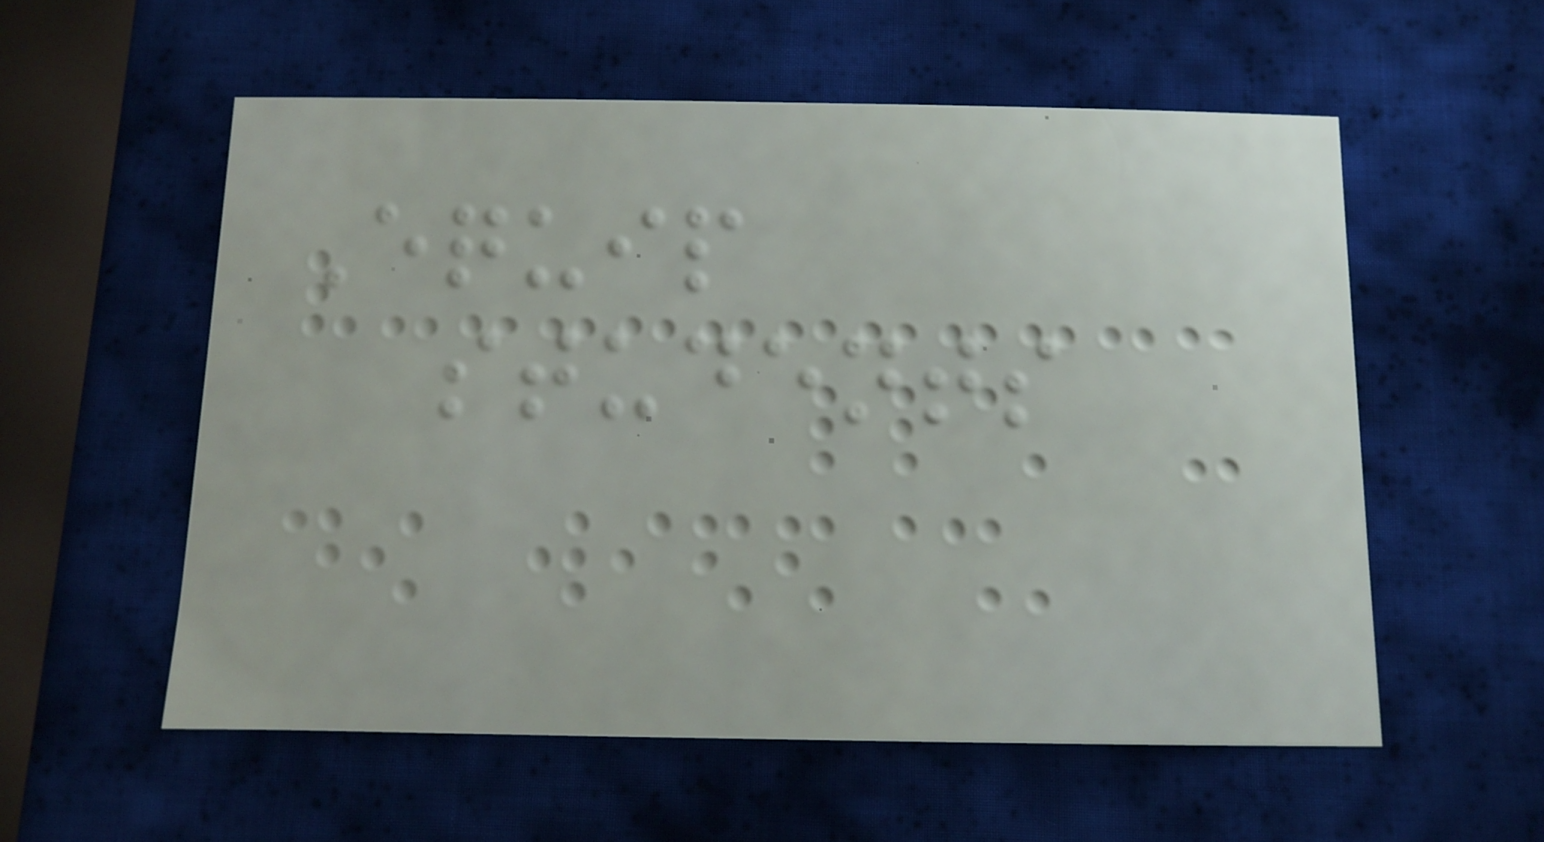Equip
students
